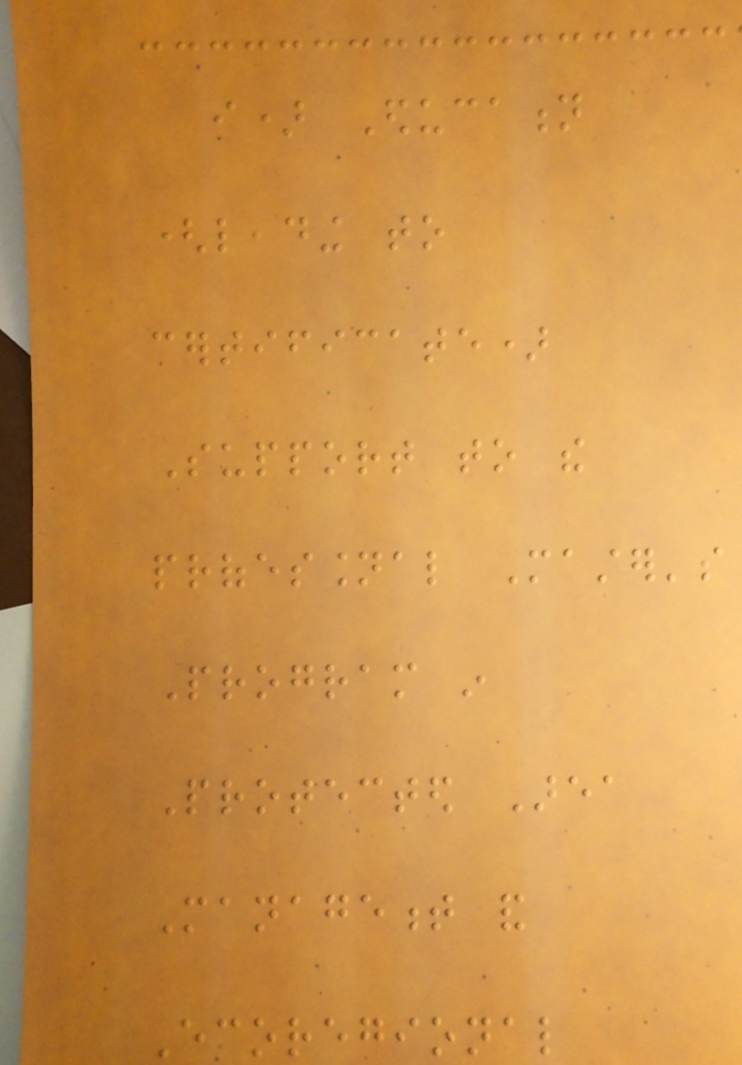i) Education
(leading to
certificate)
Support to the
professional Master's
Program in
Protected Area
Management and
Ecoregional
